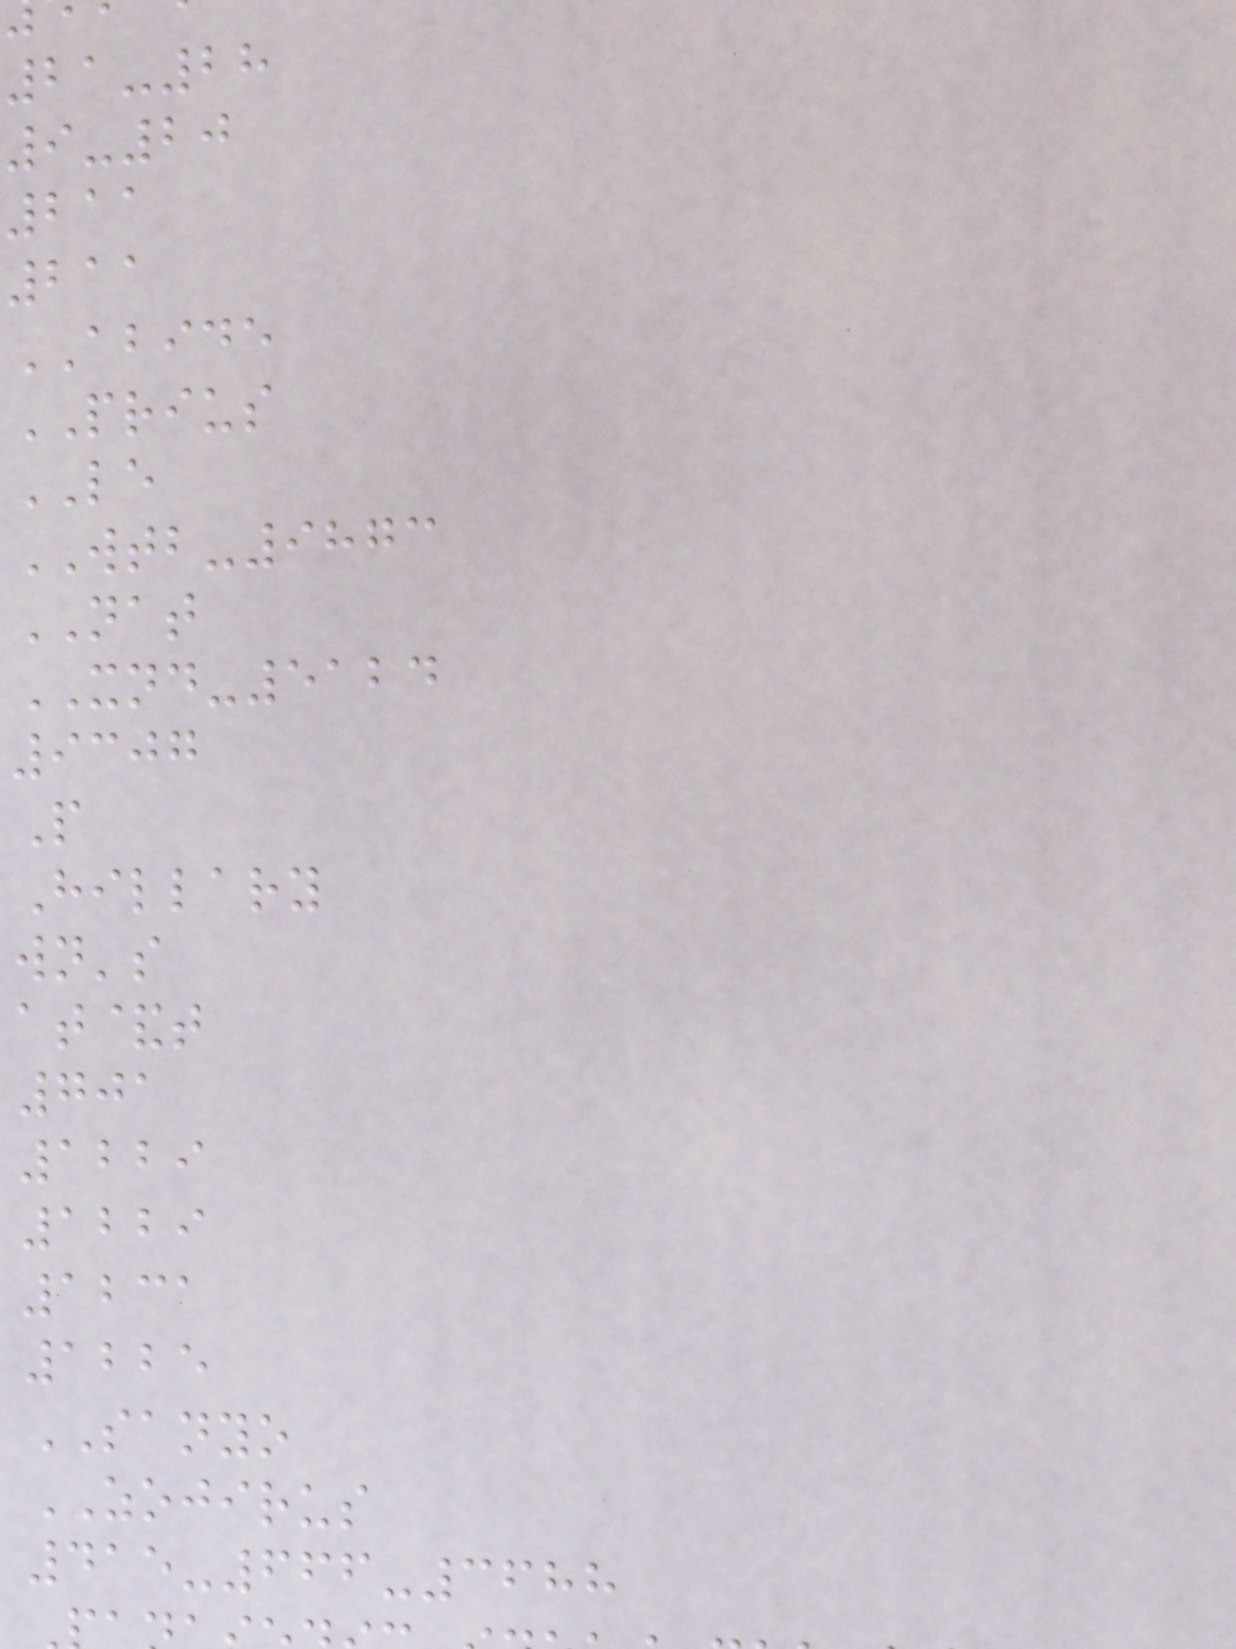21-28
9-20
211
211
ABIDE
PRIUS
LE
WTB-9873
NAT
XND-5124
9307
P
Hillary
wn's
at&t
701
1229
1229
1231
1225
SANYO
ZOJIRUS
415-666-3688
